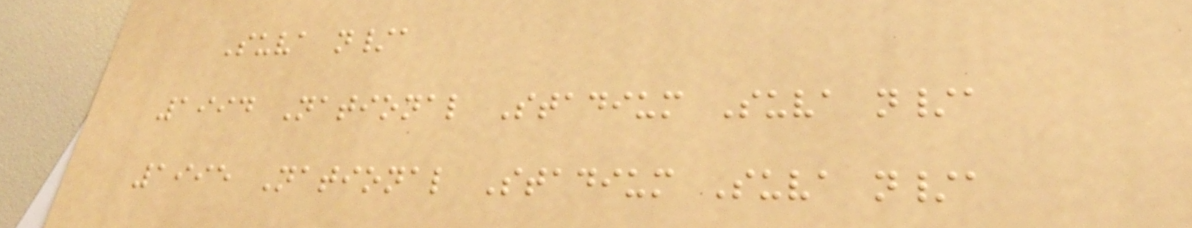Suva n/a
1994 National Stadium Suva n/a
1995 National Stadium Suva n/a
